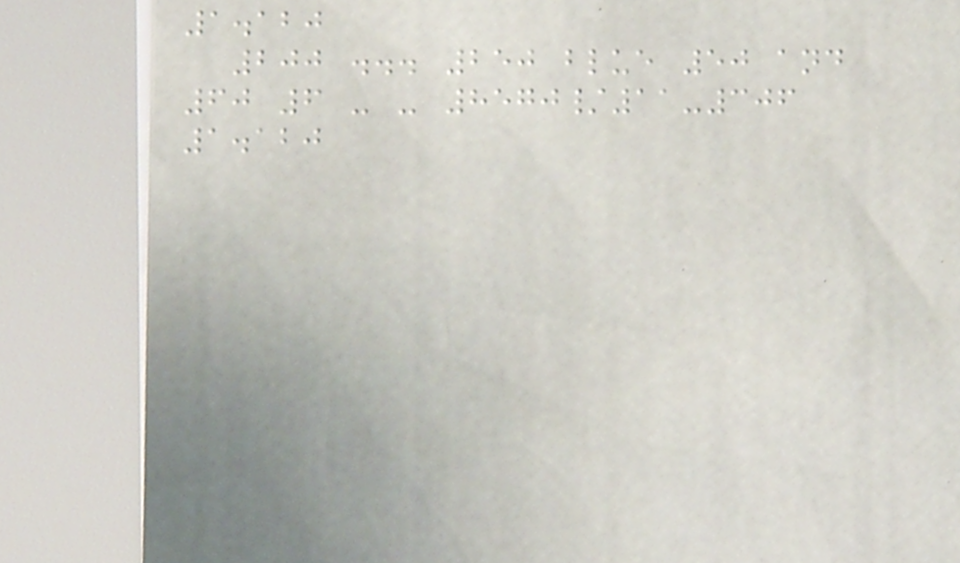1.120
200 ... 250 blue 50 and
60 6 - - 8570/11-306
1.120
